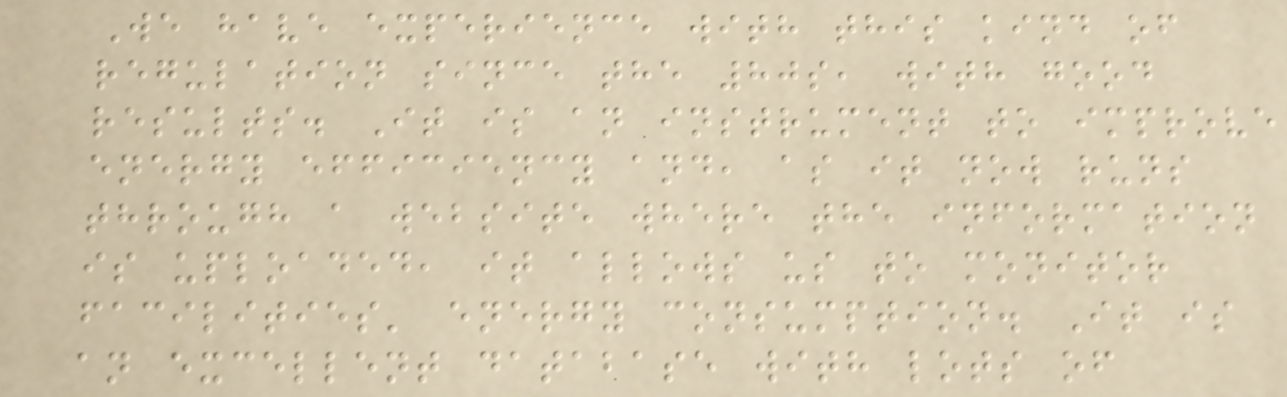We have experience with this kind of
regulation since the 80s, with good
results. It is an instrument to improve
energy efficiency and, as it now runs
through a website where the information
is uploaded, it allows us to monitor
facilities' energy consumption. It is
an excellent database with lots of
